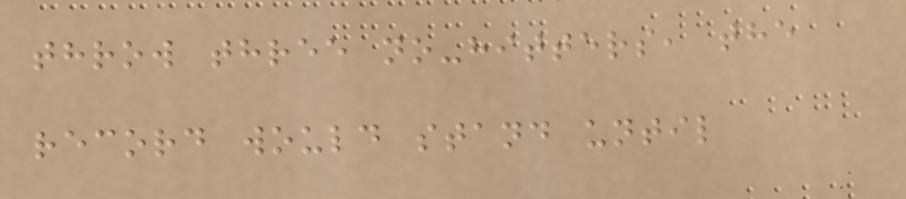throw three no-hitters, the
record would stand until
